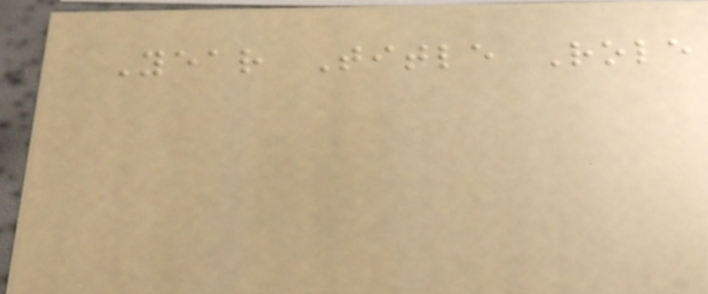Year Title Role
